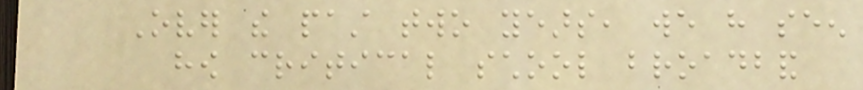Over the past two years, we have seen
how critical school broadband
